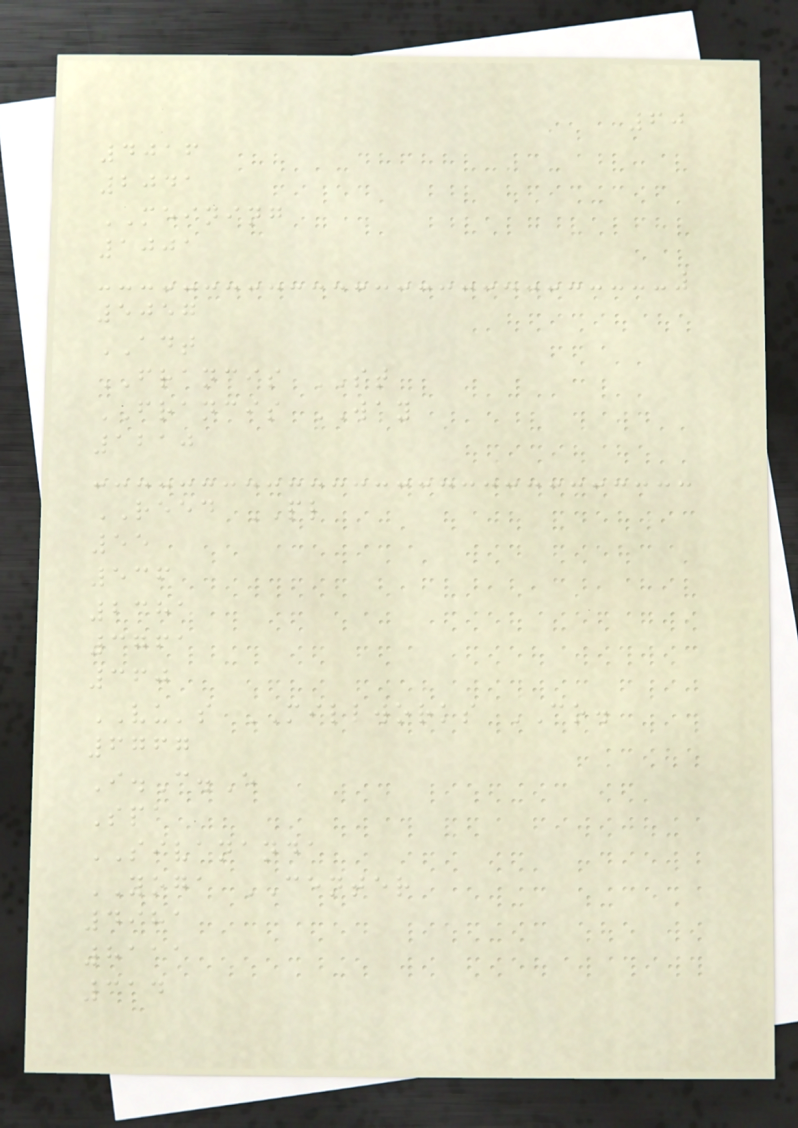60
4016
2041
MEINING
1001
5057
ADT
FRANCIS ST
FRANCIS WAY
1210
REED PL
55
536
2381
3761
360
VU's MILLWORKS CO.
6767
I.C.E
Spa
SIVANANDA
YOGA CENTER
4981
8111
314
